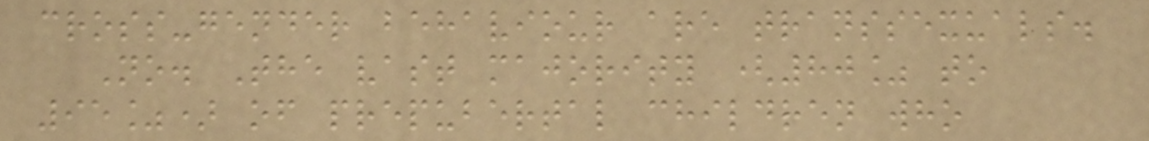cross-gender behaviour are transsexuals.
No. The vast majority (80% to
95%) of prepubertal children who
